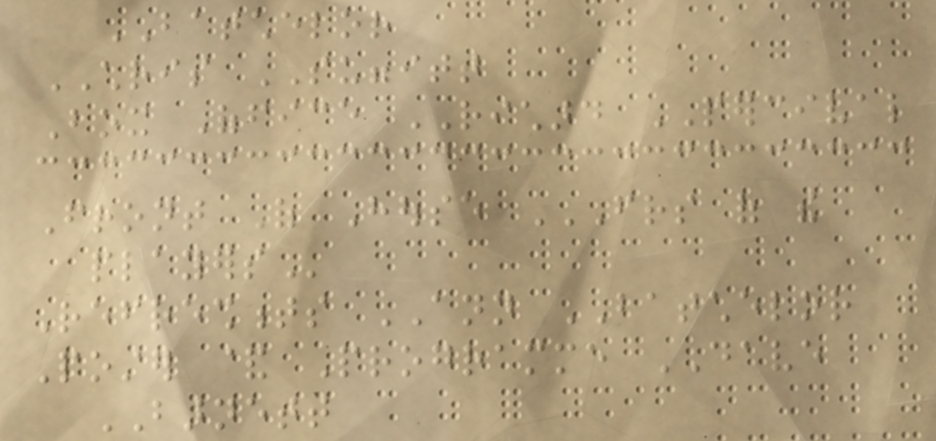BATCHELOR
CHRIS SUGGITT
Box Office RICHARD PERCIVAL
Front Of House FRIENDS OF THE
PLAYERS
Refreshments ANN BATCHELOR
Poster & Programme DAVE
BARNETT
